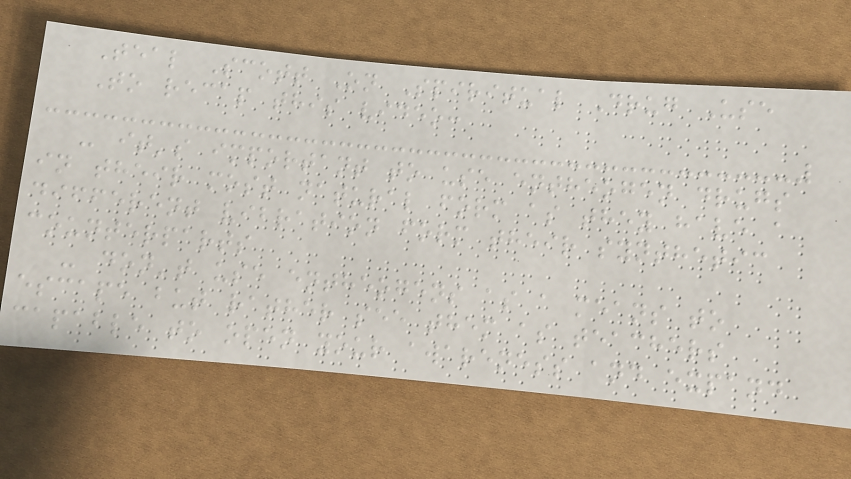Teal Scott On Spiritual Drug Use
To recap this video:
- it's important to use entheogen drugs
in their most natural form as they have a
different vibration form their synthetic
counterparts
- don't use entheogens as a means to
escape but rather see them as teachers
capable to open your awareness and expand
